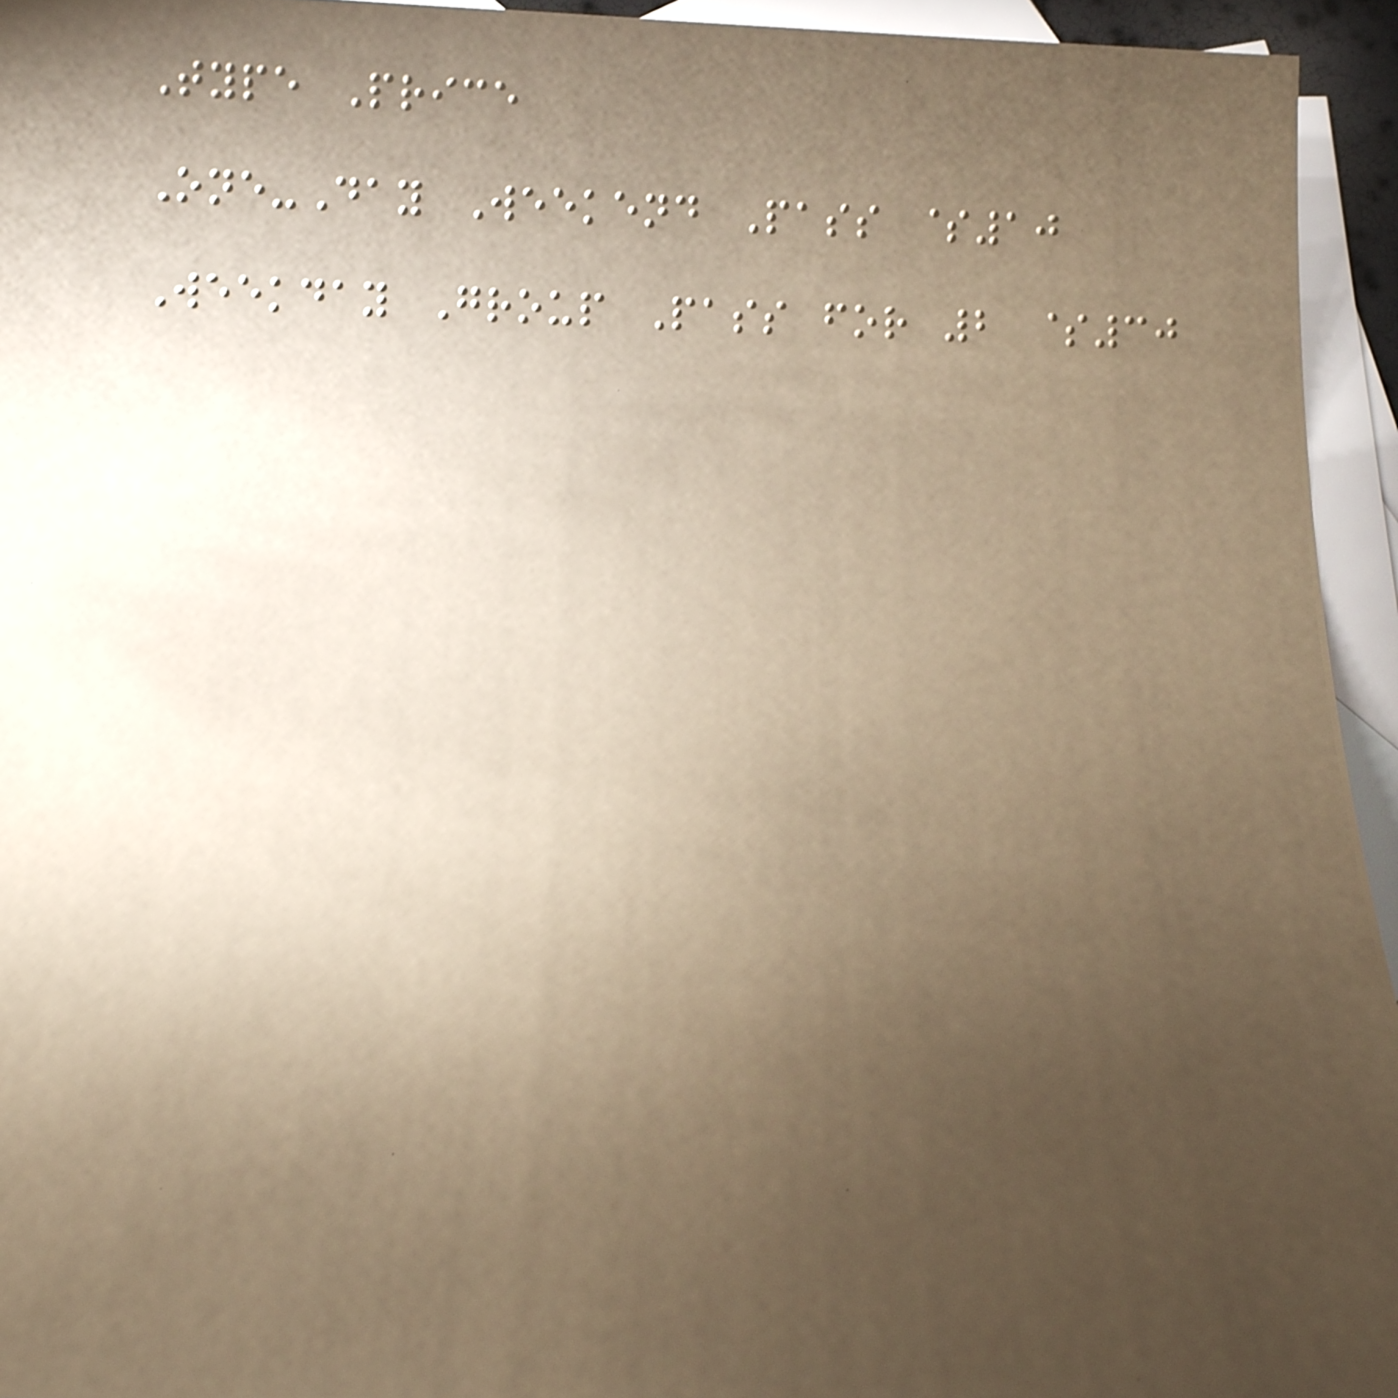Type Price
One-Day Weekend Pass $10
Weekday Group Pass for 2 $30
